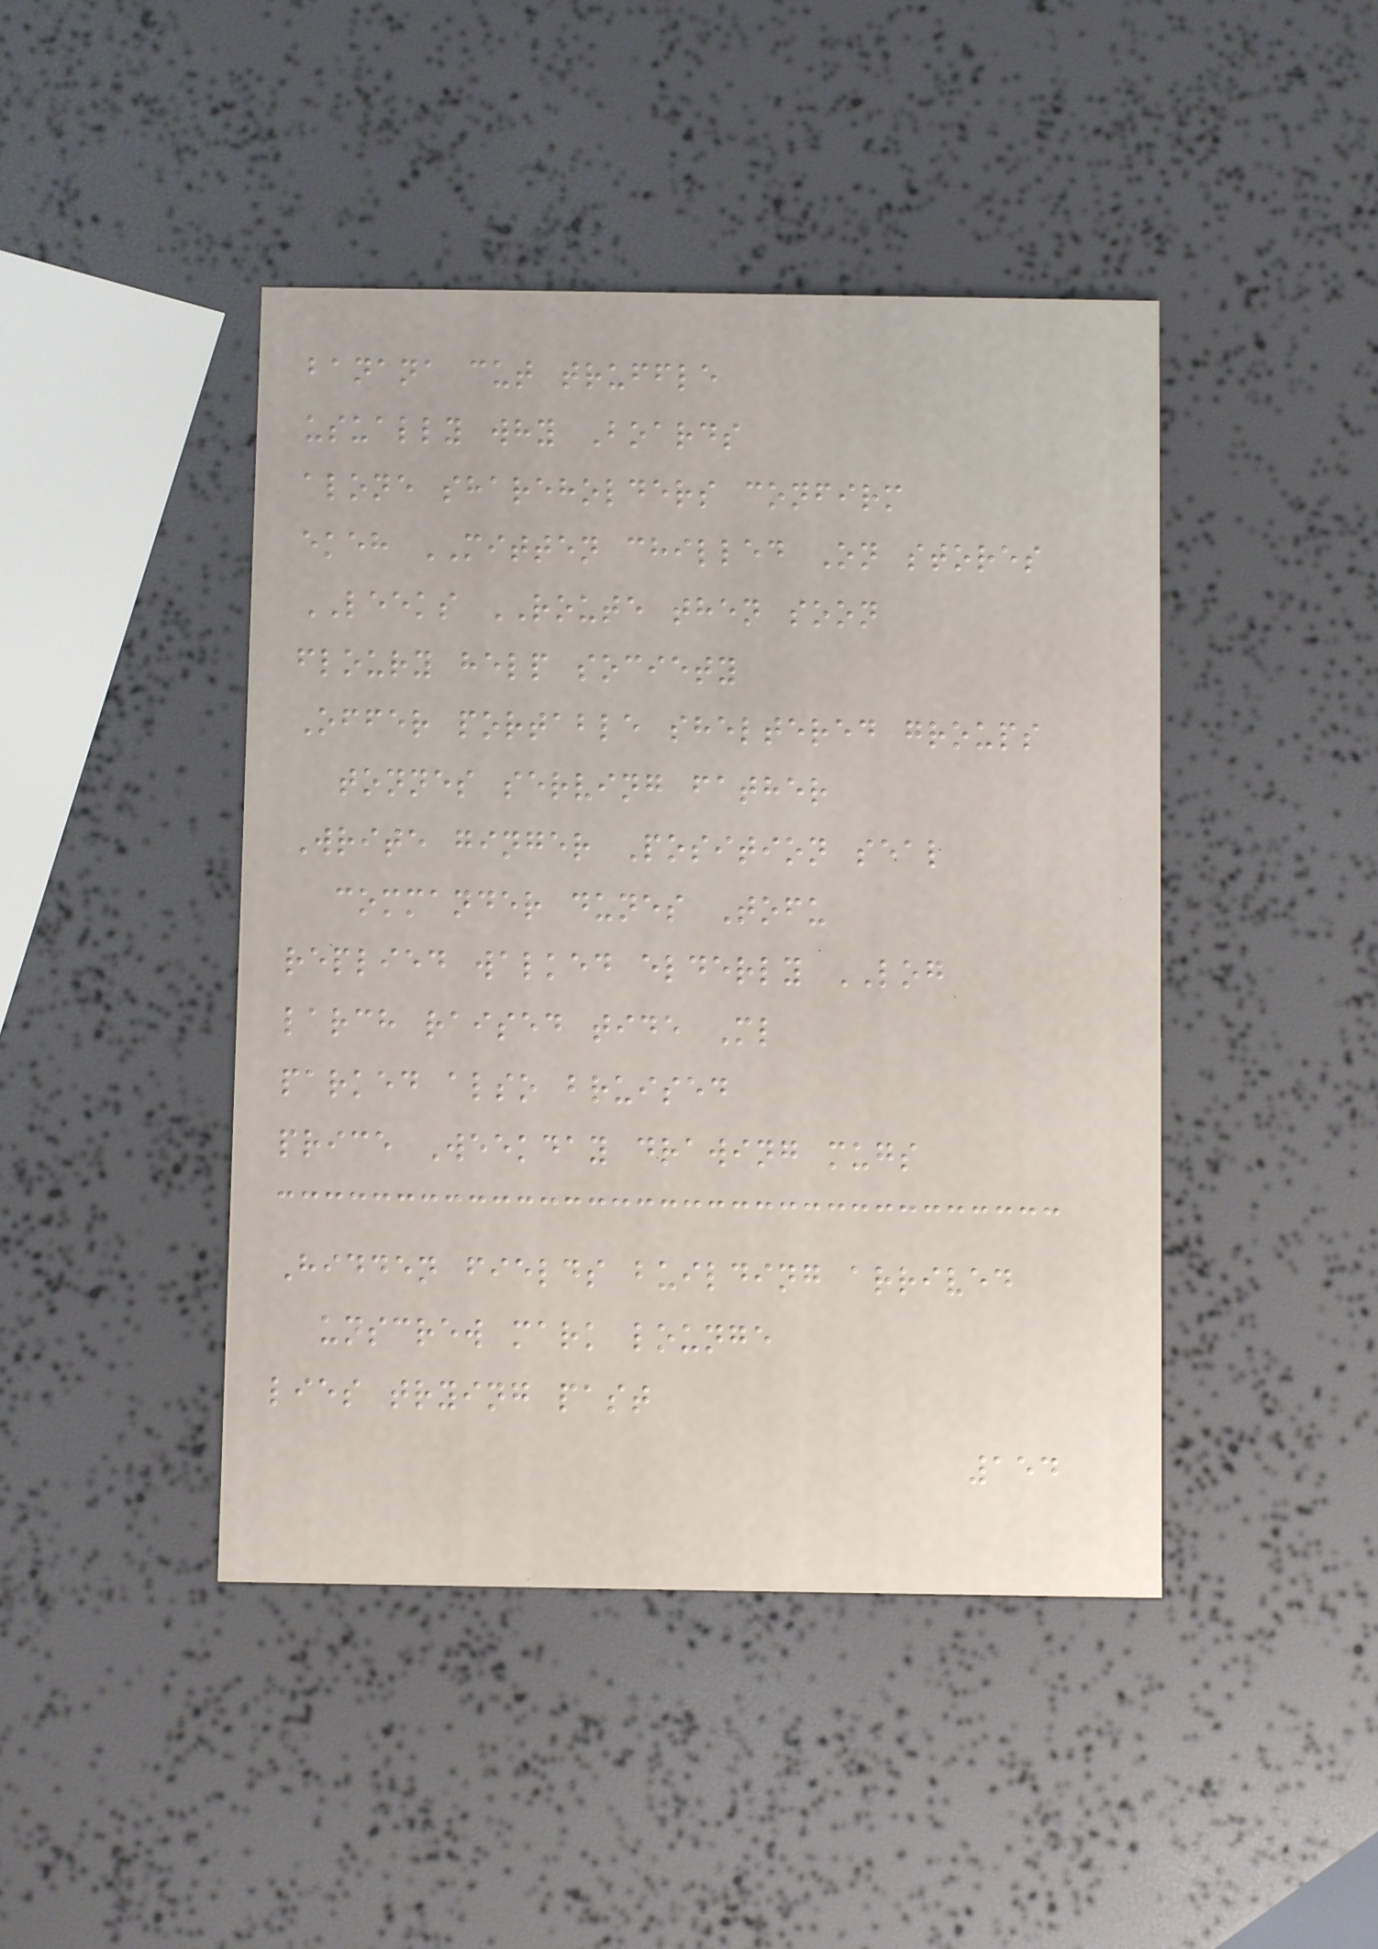banana cut truffle
usually why Boards
alone shareholders confirm
ekeh MITTEN chilled On stores
LEEKS ROUTE then soon
floury help society
Offer portable sheltered groups
tonnes serving father
Write ginger Position seal
commander dunes Tofu
replied walked elderly LOG
larch raised tide Ml
parked also bruised
price Weekday drawing mugs
Hidden fields building arrived
unscrew mark lounge
lies trying past
154
